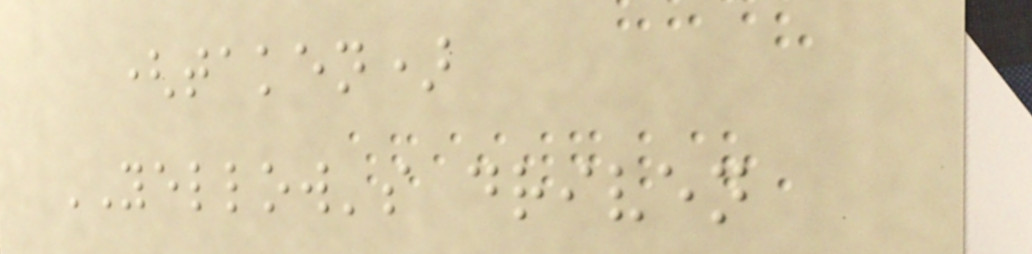(taken)
YELLOW's driven
